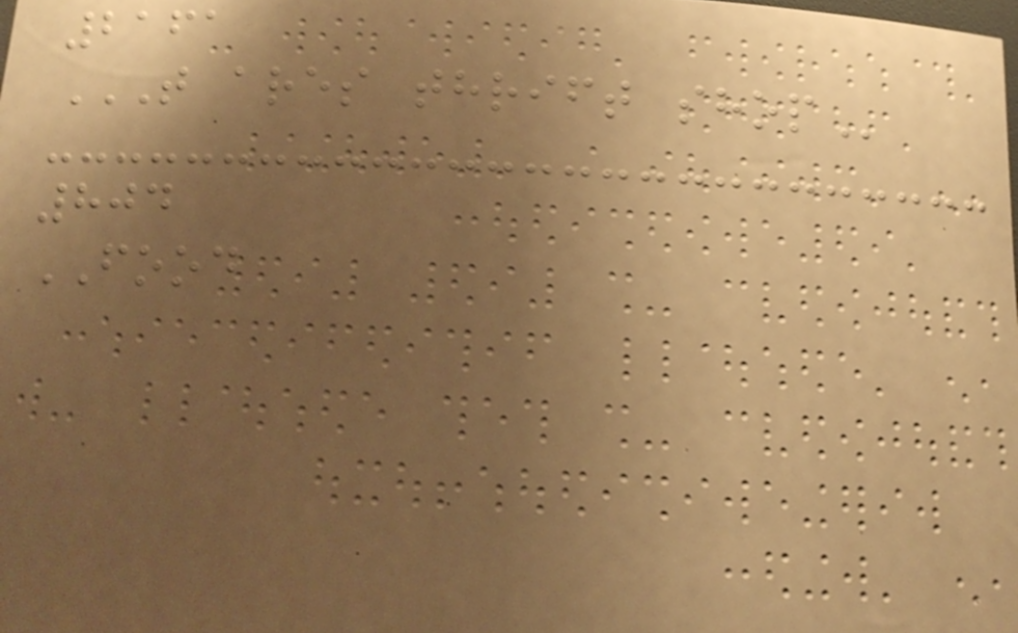2161
T ARES THRIFT SHOP
804
FOOD
